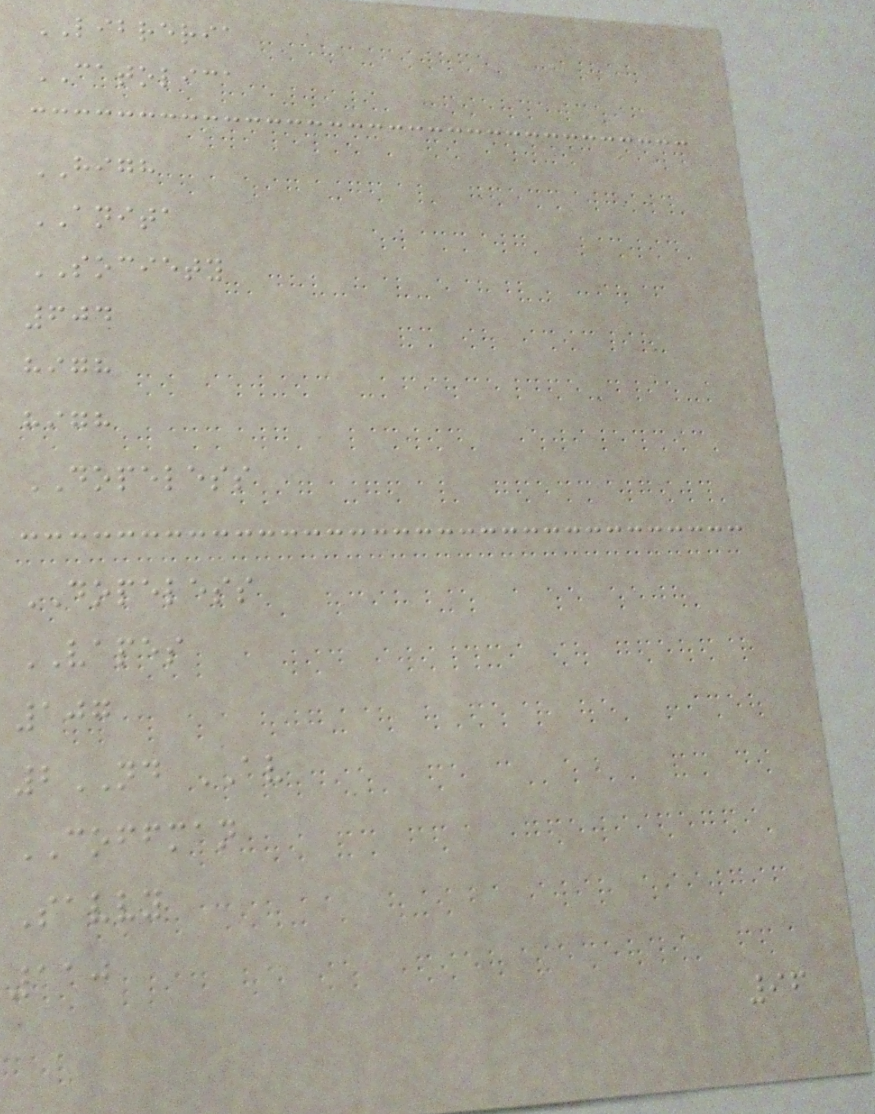LIBRERIA
CATOLICA
HIGH
ANITA
SOCIETY
604
high
high
DOPELESS
DOPELESS
VAPES
107
2ND AV
COFFMAN
Savvy
110
96
